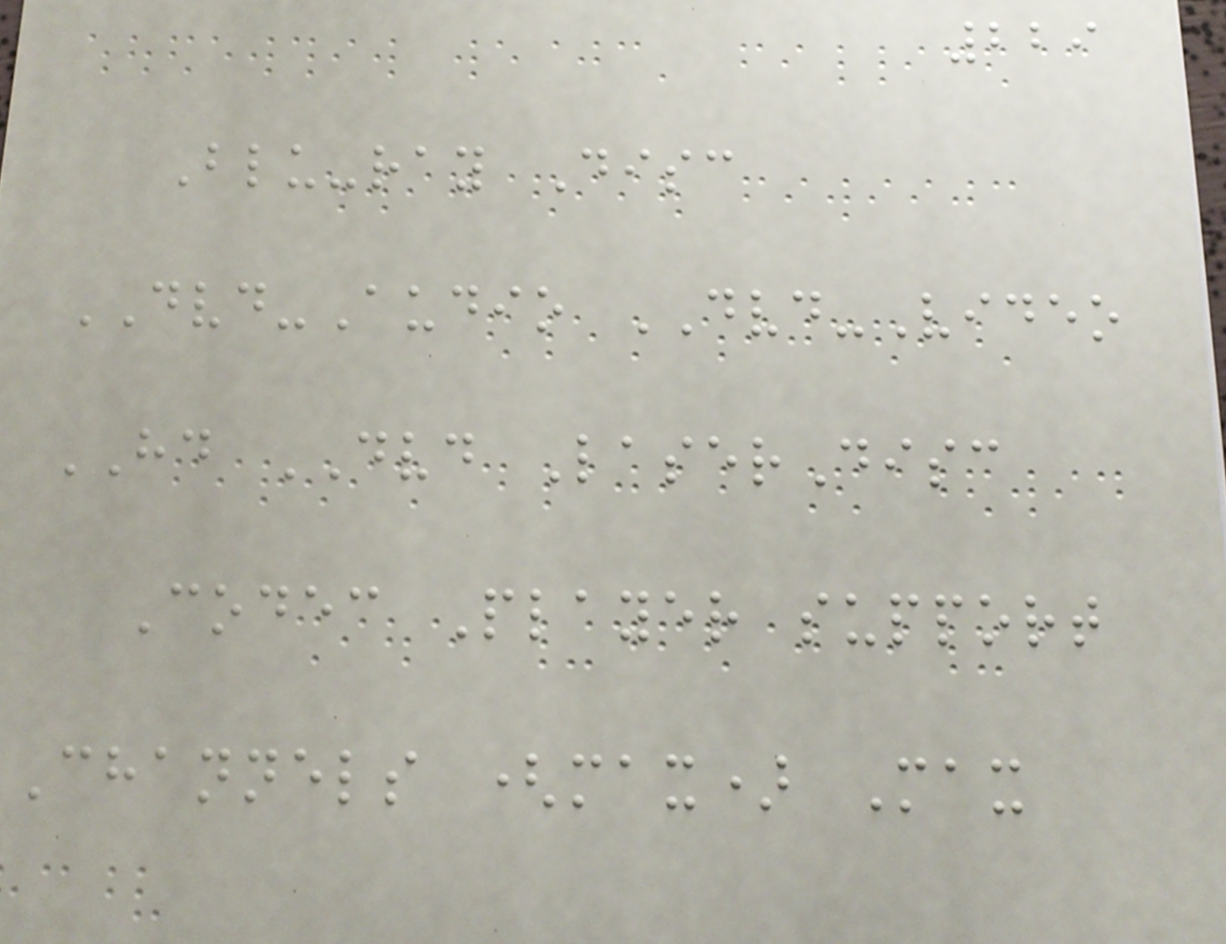229
Blu-ray Disc
DVD-Audio DVD-Video
HD DVD LaserDisc
Codec Player support
Channels (max) Max
